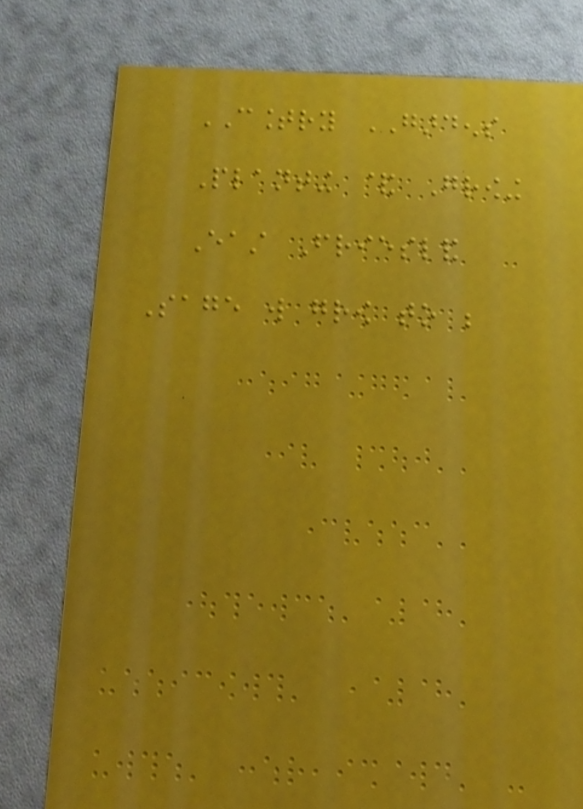COUNTRY GARDENS
Planting & Growing
East Friesland
Sage will grow to be
